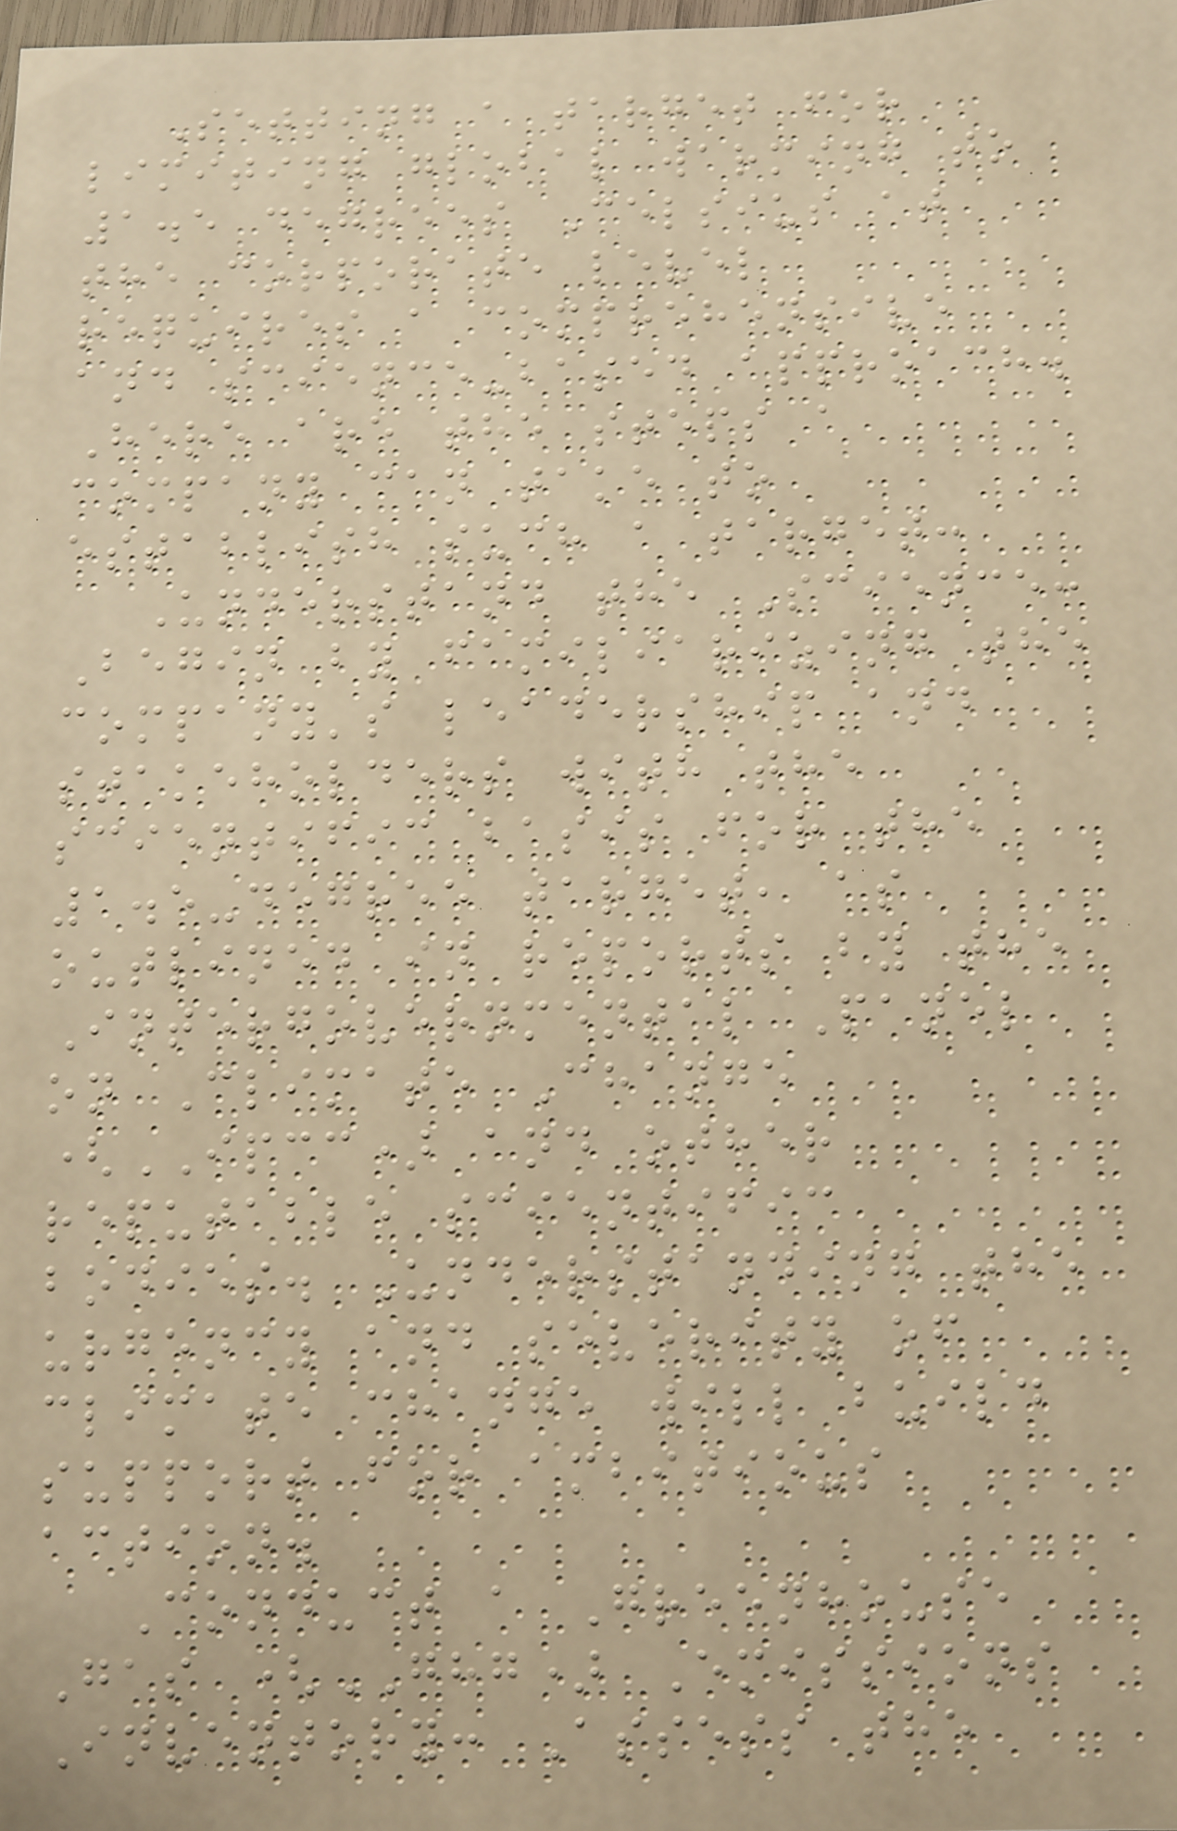Setting a target for
limiting global warming to
1.5 degrees Celsius at
the corporate level
requires a comprehensive
and science-based approach.
Here are the steps a
company can take to
establish such a target:
Understand the Science:
Begin by familiarizing the
company's leadership and
stakeholders with the
scientific basis for the
1.5-degree target, as
outlined in reports by the
Intergovernmental Panel
on Climate Change
(IPCC) and other
reputable scientific
bodies. Understanding the
urgency and severity of
climate change will build
support for ambitious
action.
Conduct a Greenhouse
Gas (GHG) Emissions
Inventory: Assess the
